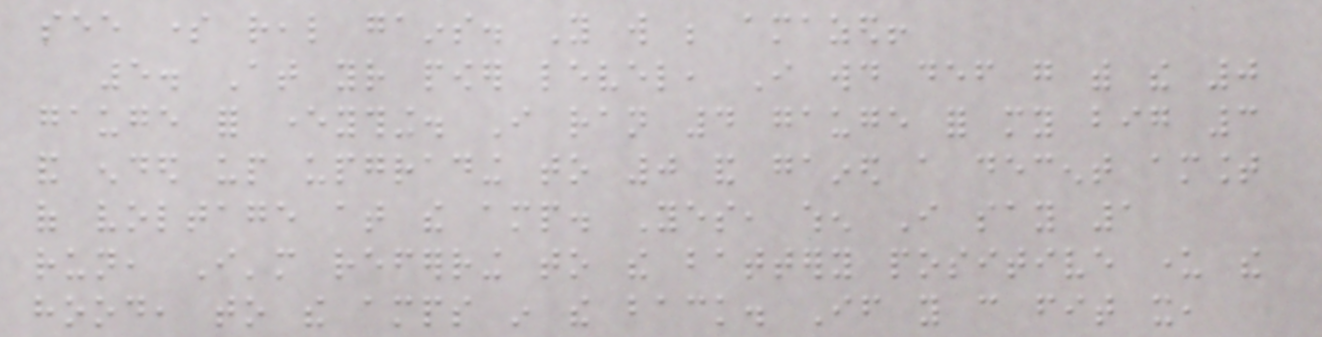see some real gains. You will be amazed!
5. At your power level, I would def go with the 0
gauge for everything. I ran 4 gauge for my big 3
and ended up upgrading to 0 and gained a decent amount
of voltage at the amp. Yes, when I say 1
run, I'm referring to the battery positive under the
hood, to the amps in the back. If you can fit it,
